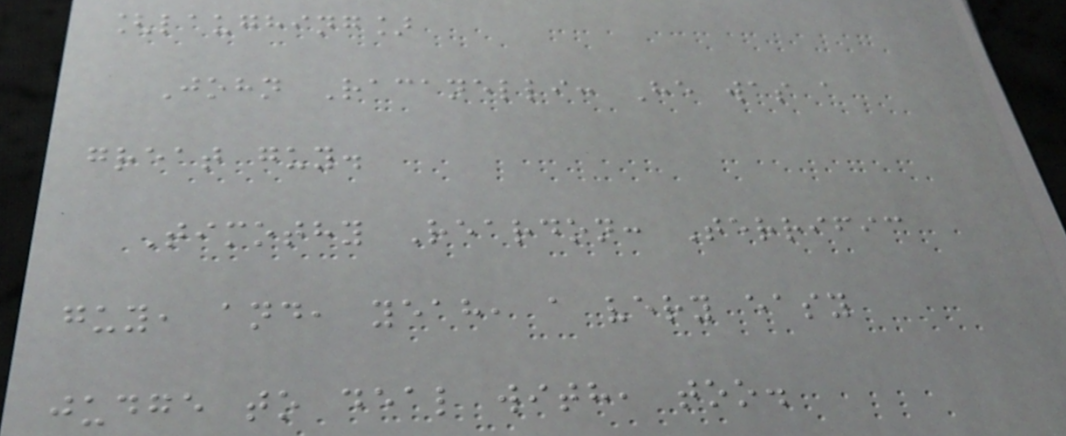[laughing]
John Racanelli: He was a
great guy.
Timothy Reardon: Terrific
guy, and, yeah, a very easy
judge to deal with, too.
